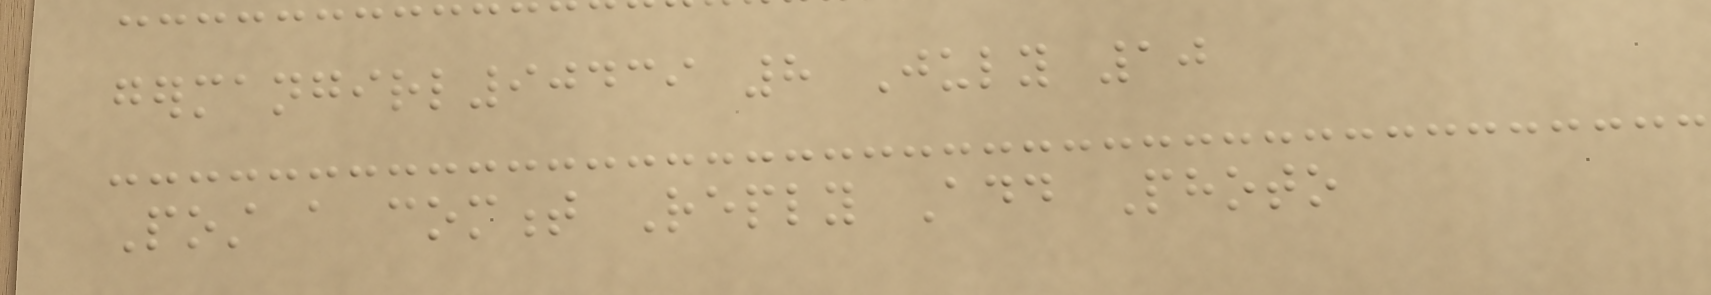germangirl90439 8 July 10
Post a comment Reply Add Photo
